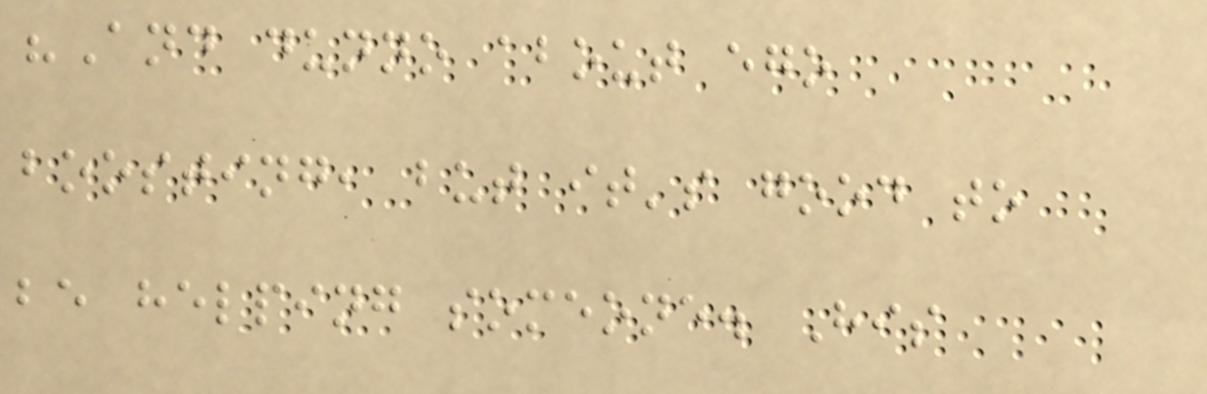"And dunno about ego
boosting, but it's good to
be helping someone. His
